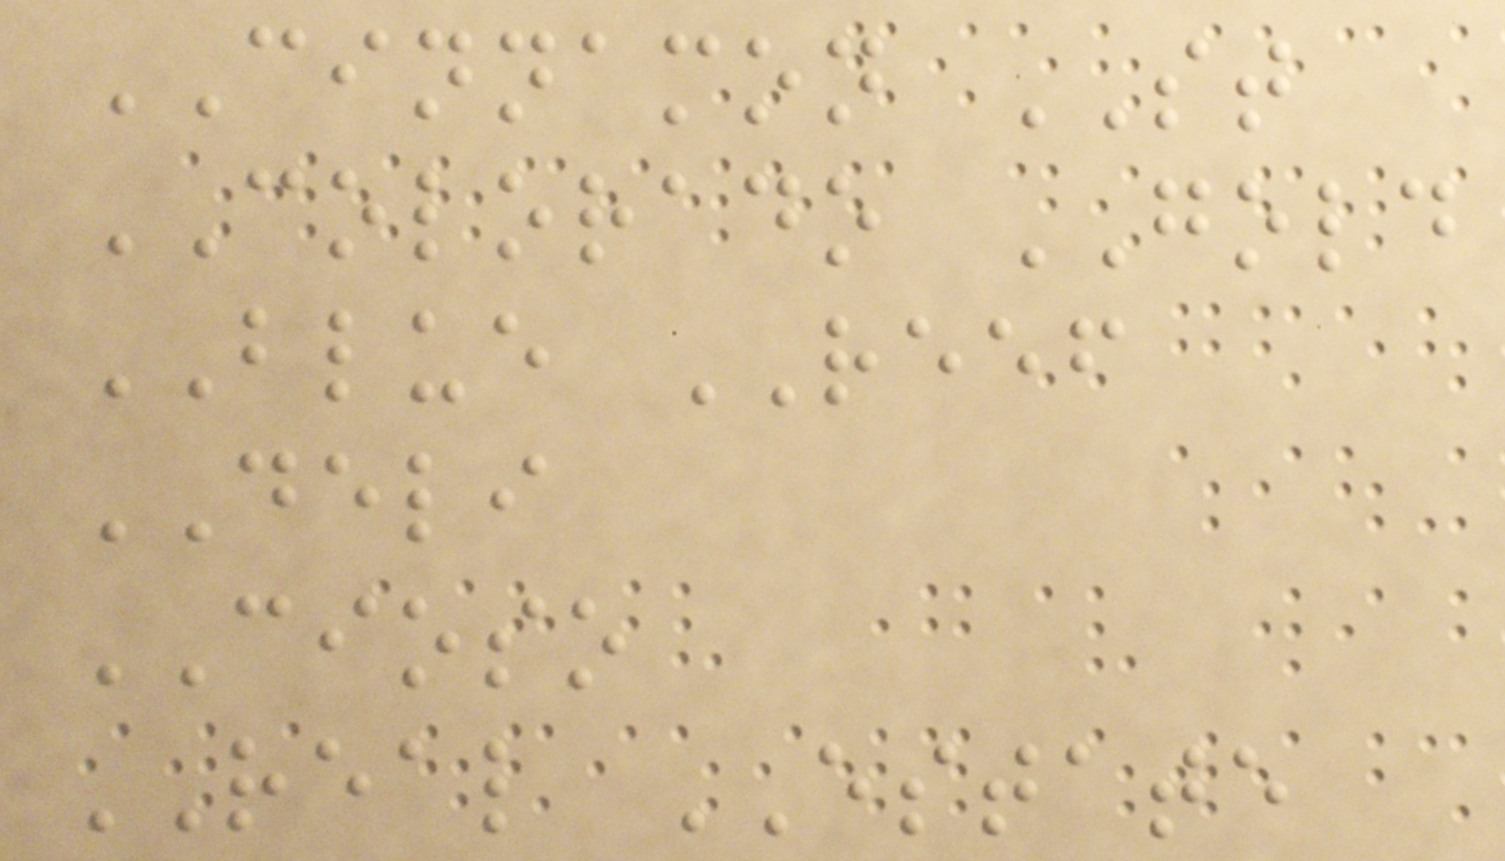CINNAMON ST
COLORADO GOLD
BLUE REEF
DELI
CIOSO
REAL ESTATE
